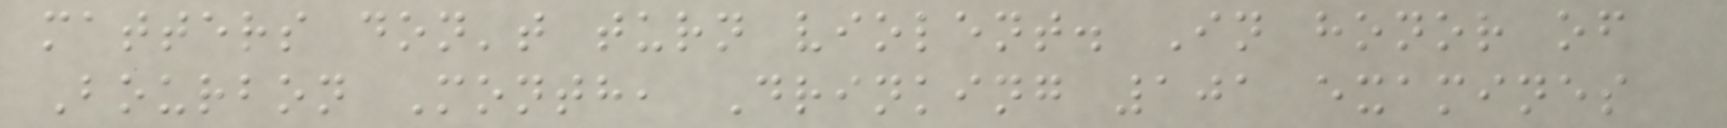matters don't turn violent. In honor of
Bourbon Month, Drinking 101 examines
